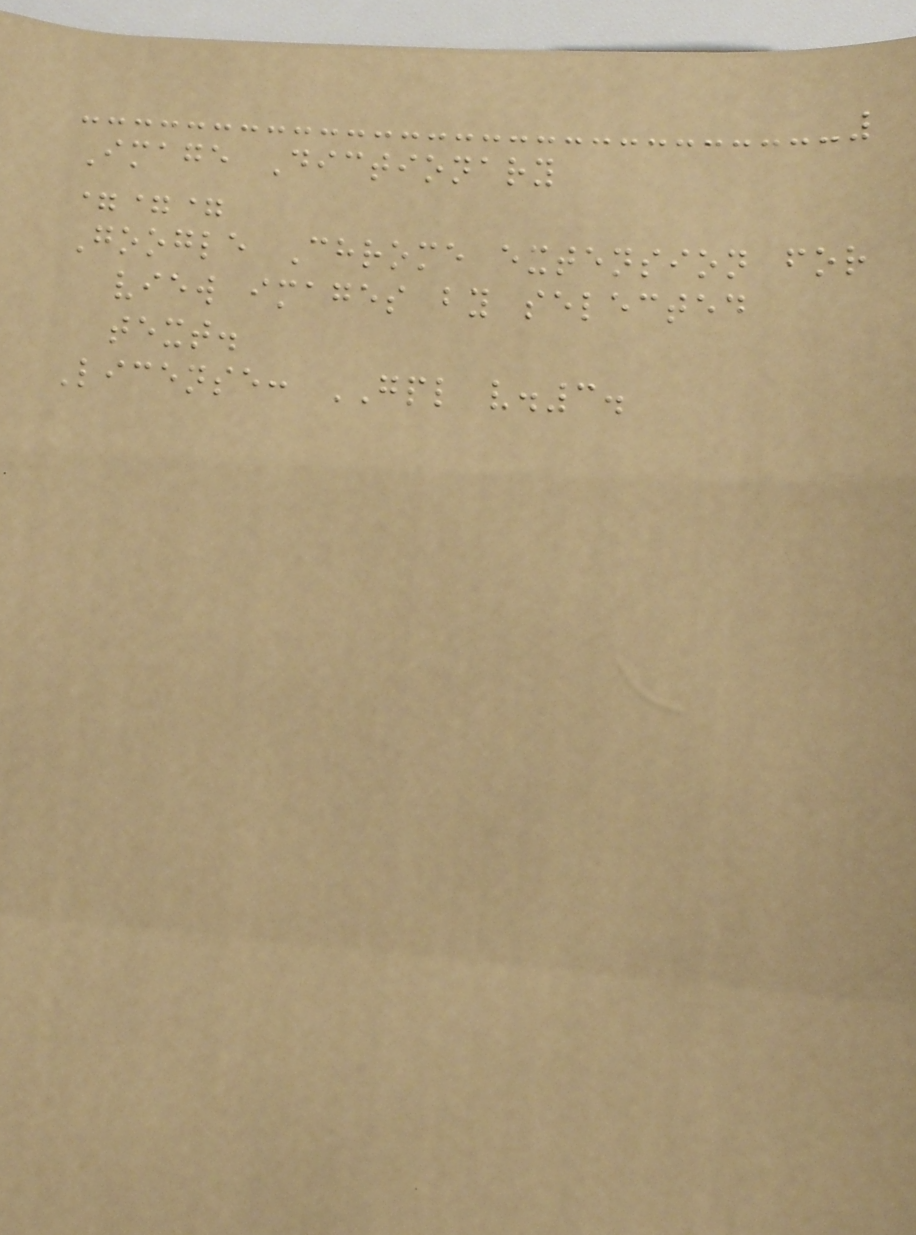Image Dictionary
===
Google Chrome extension for
view images by selected
text.
License: GPL v.3.
